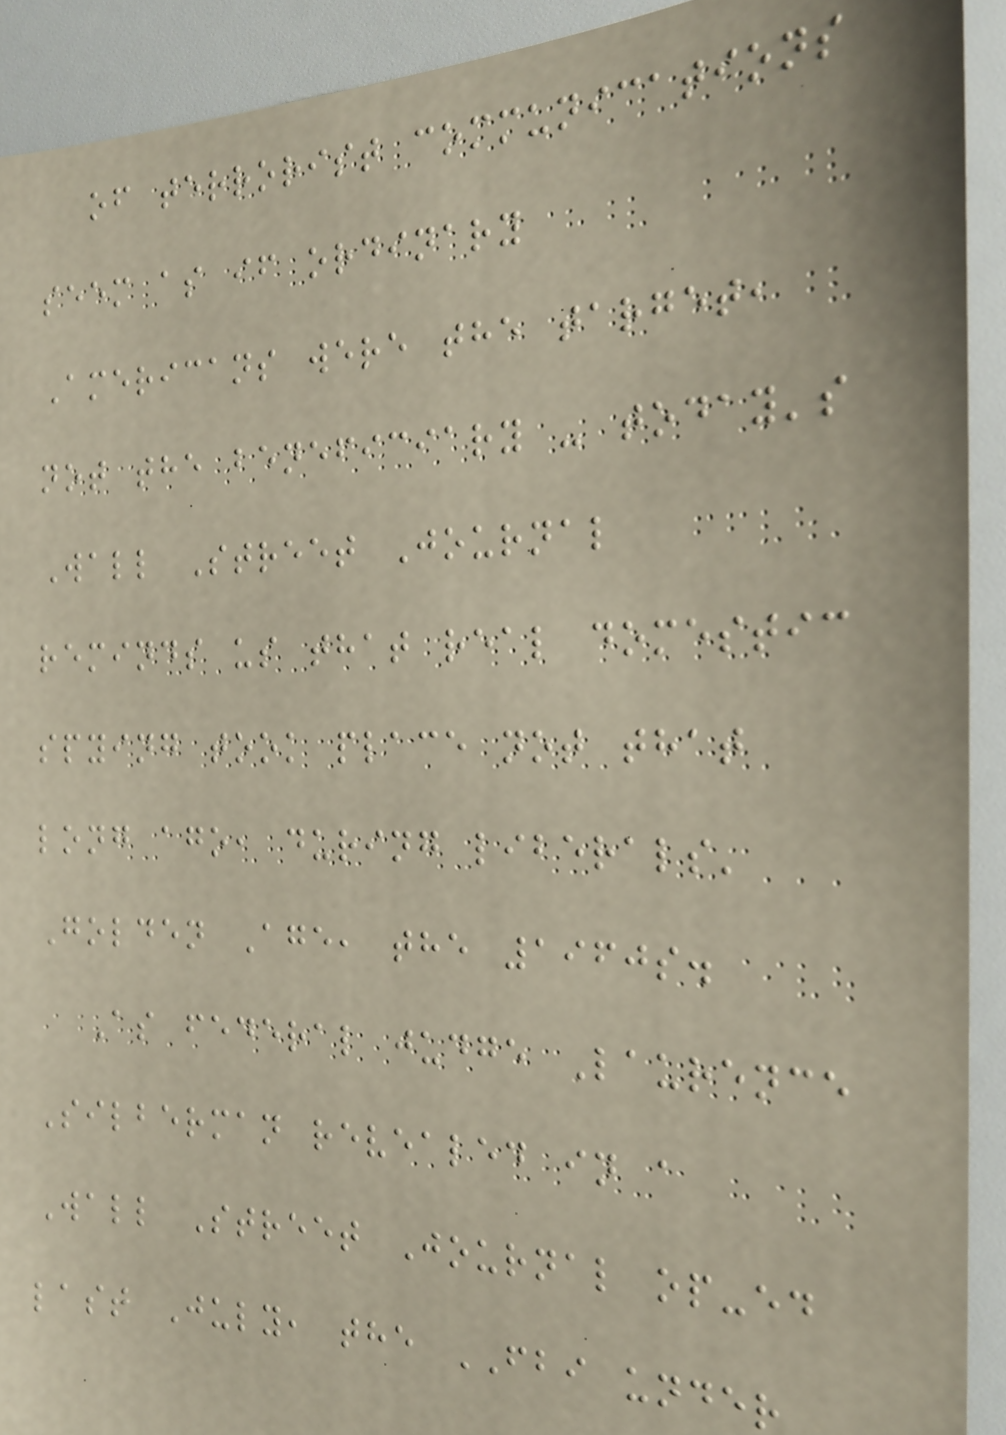of terrorist communications
seem as if ordinary
Americans were the target,
not the beneficiary - today's
Wall Street Journal
reminds us that real domestic
spying took place not that
long ago, during liberals'
Golden Age, the 1960s.
As federal judge Laurence
Silberman revealed in a
Wall Street Journal op-ed
last July, the FBI under
